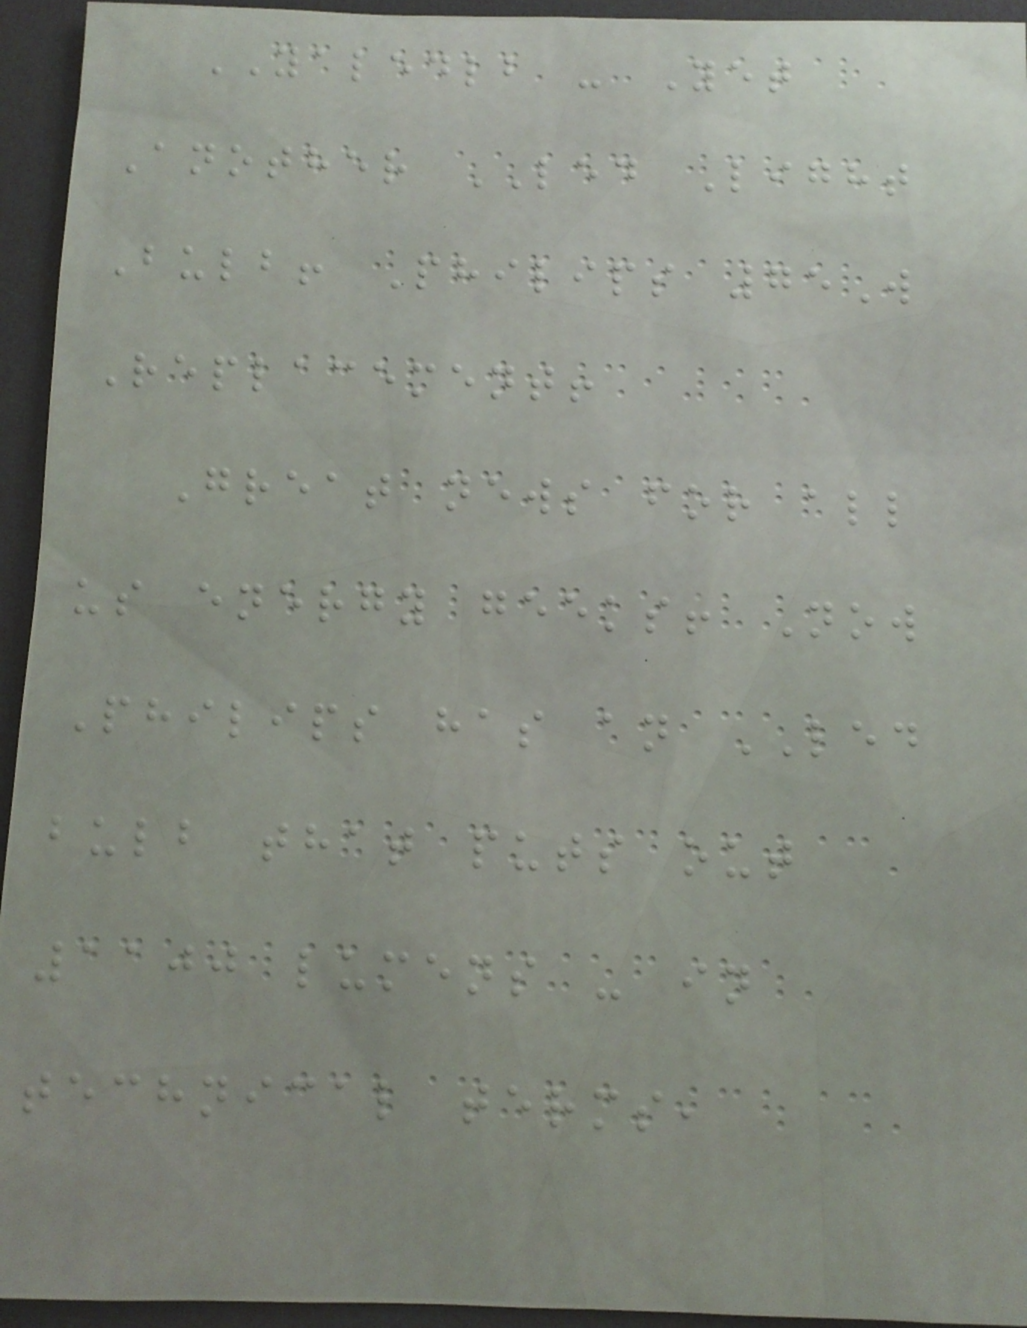YALEDLB - Yet
Another LED Light
Bulb! Philips 75W
Replacement!
Great news for all
us energy geeks! Now
Philips has an LED
bulb that puts out
1100 lumens - in
technical terms,
